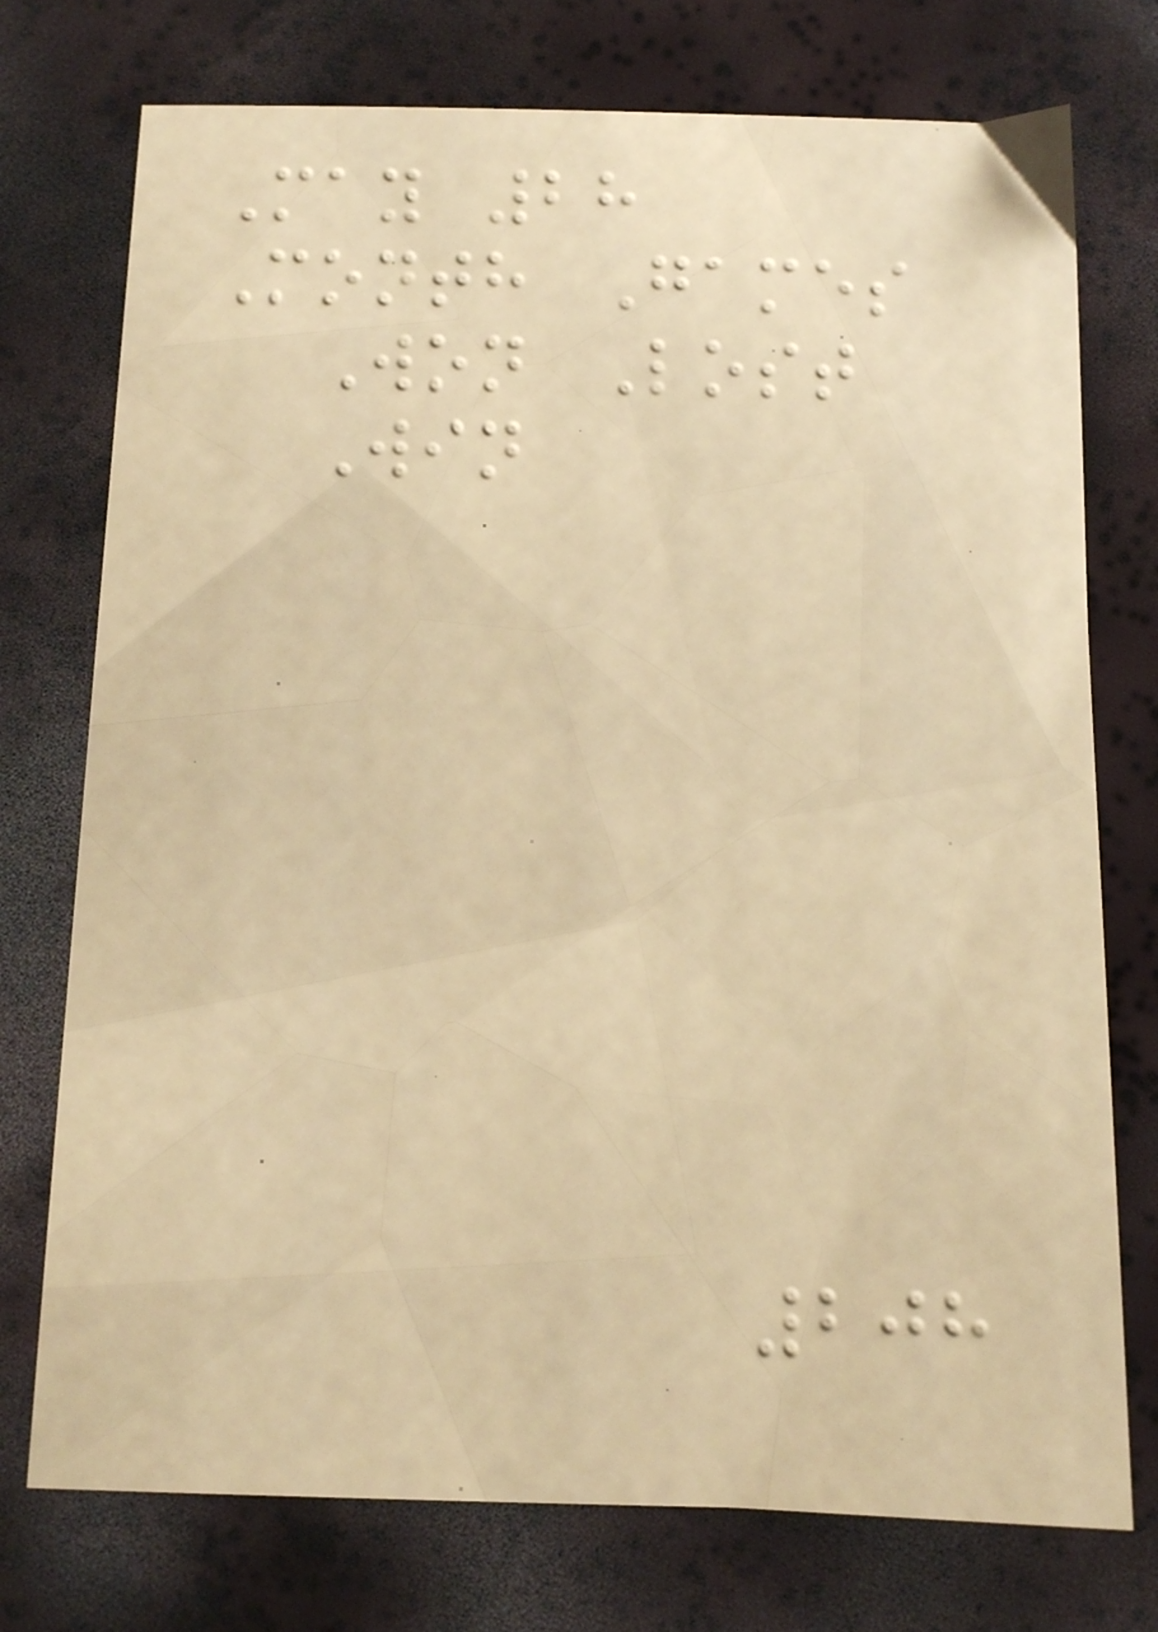May 28
Month Games
Won Lost
Win
208
